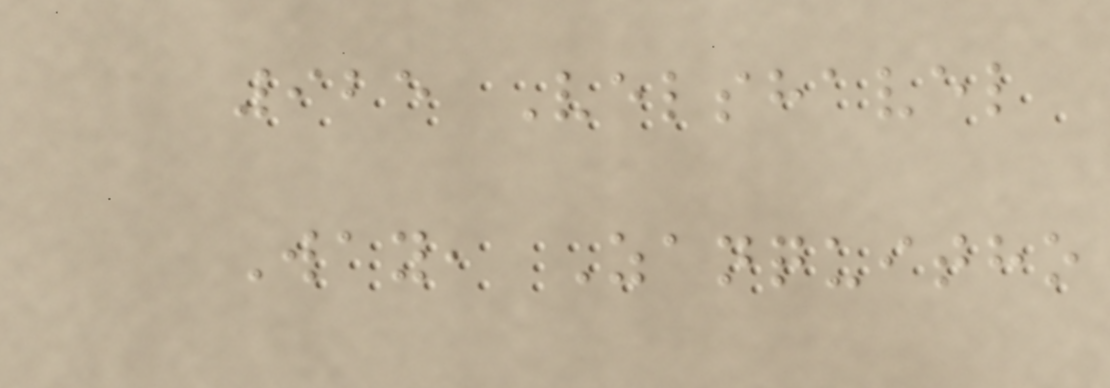925 Velshavel
Way, Zanquitho
